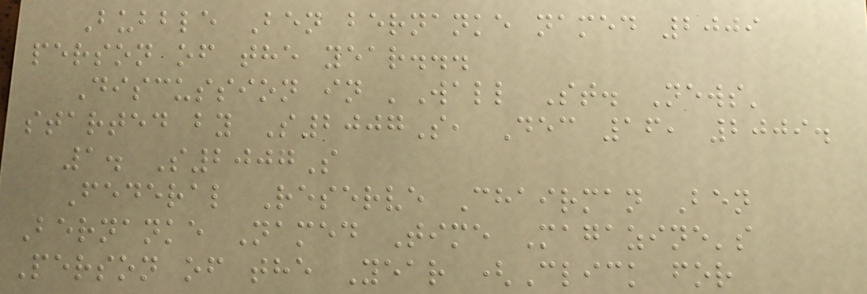Bubble Ben bernanke named 2009
person of the year...
Discussion in 'Wall St. News'
started by S2007S, Dec 16, 2009.
1. S2007S
Federal Reserve Chairman Ben
Bernanke Named Time Magazine's
Person of the Year (Click for
